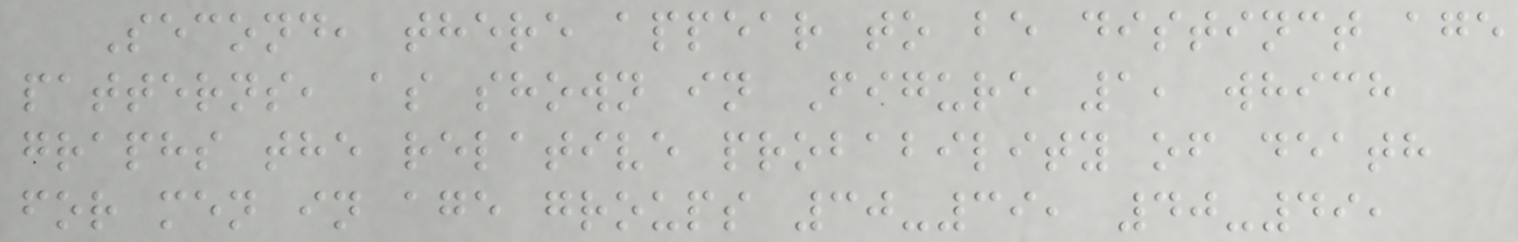Second, there appear to be distinct age
patterns, as shown in Figure 1, which
graphs the relative probability of death
for men in age groups 30-39, 40-49,
